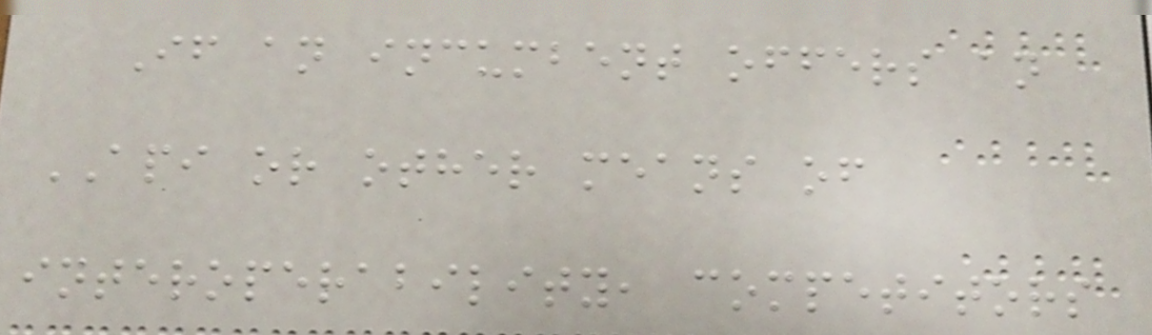If an incumbent offers an
API or other means of
interoperability, competitors
